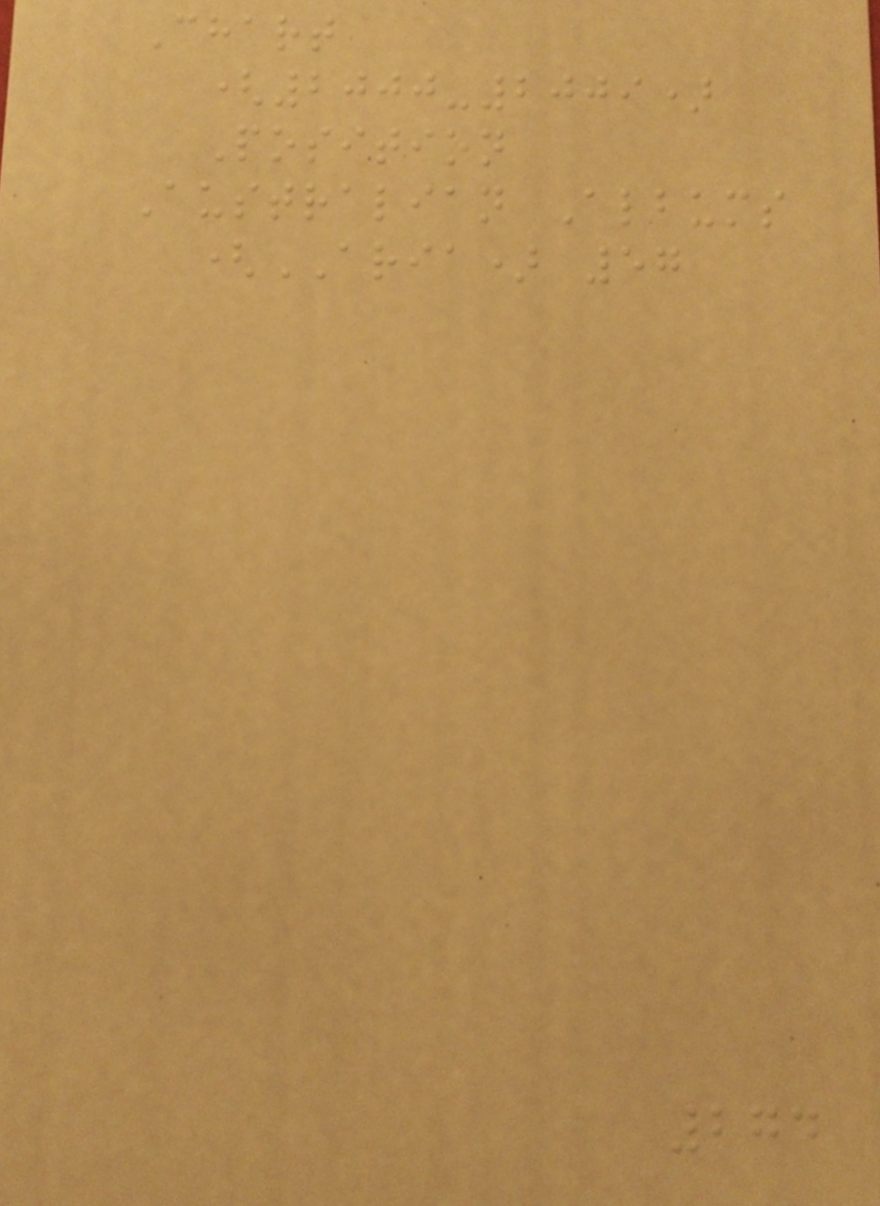Chart
(2000-2009)
Position
Australian Albums
(ARIA) 57
274
